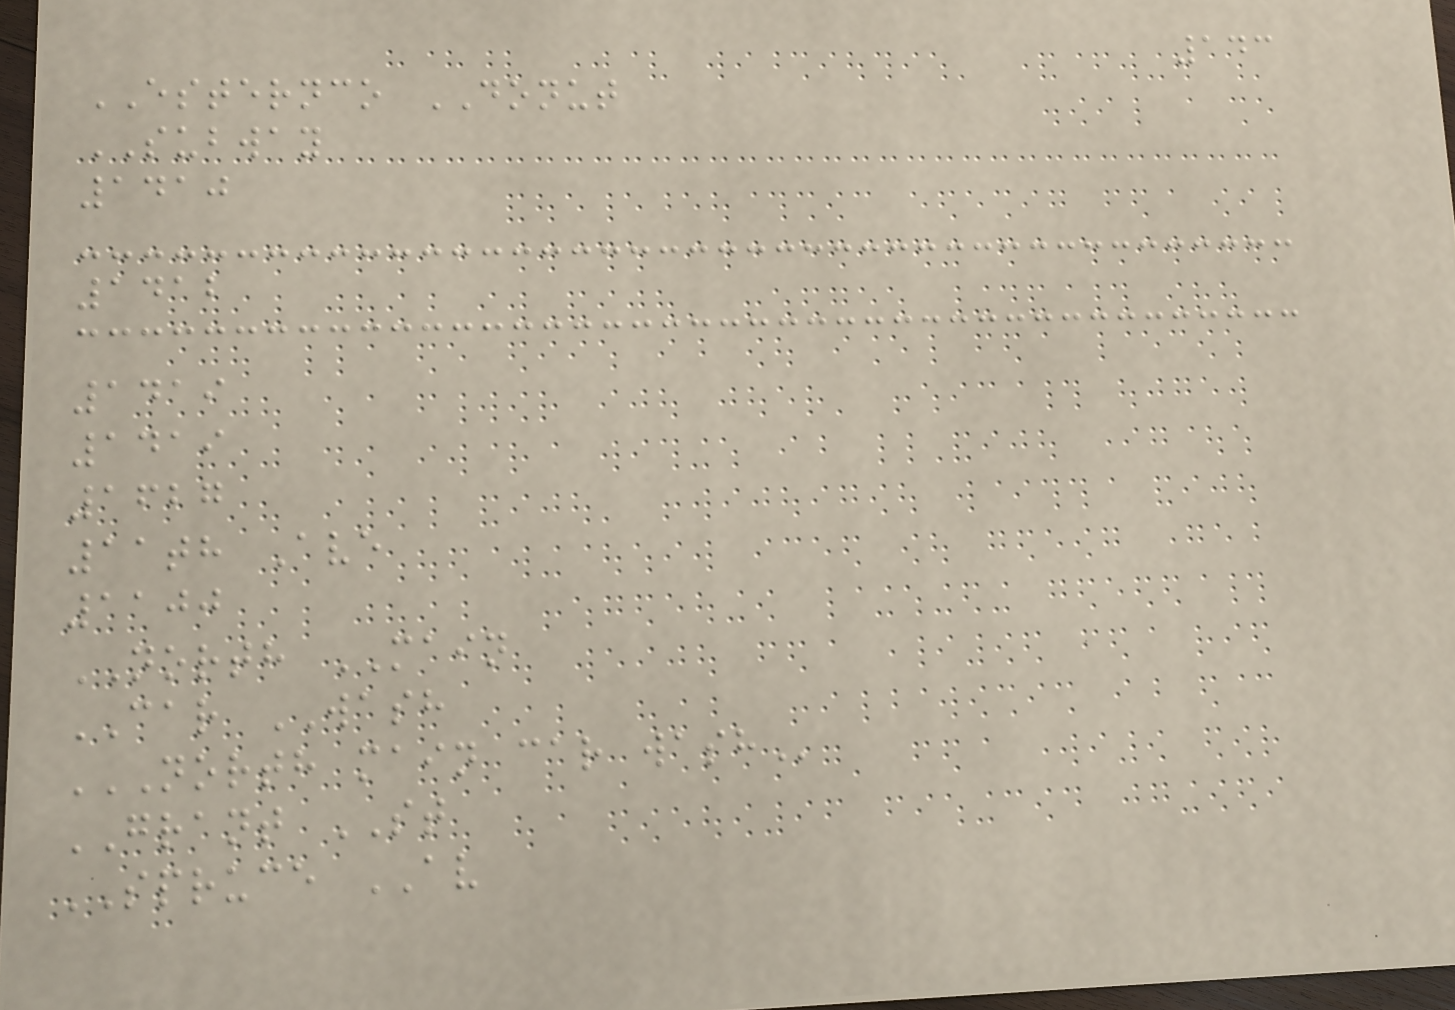143
ESTERNCO DONUT
SUBWAY
1410
1412
1419
1419
1627
11th Ave
1100
NORTH MAIN
CAR WASH
NORTH MAIN CAR WASH
GRANT ST
SPRUCE AV
